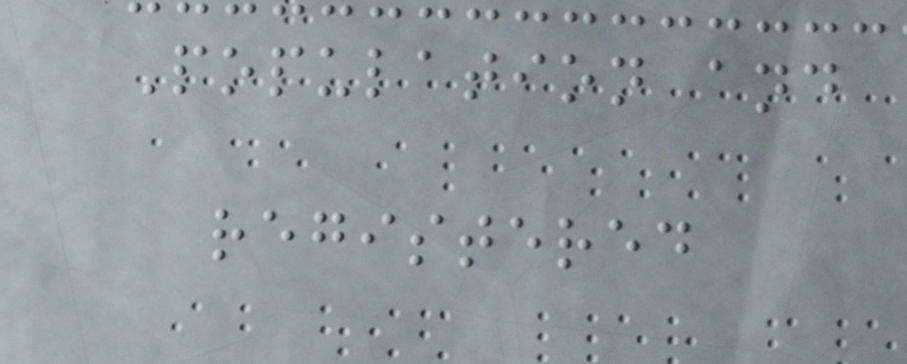Population and
registered
